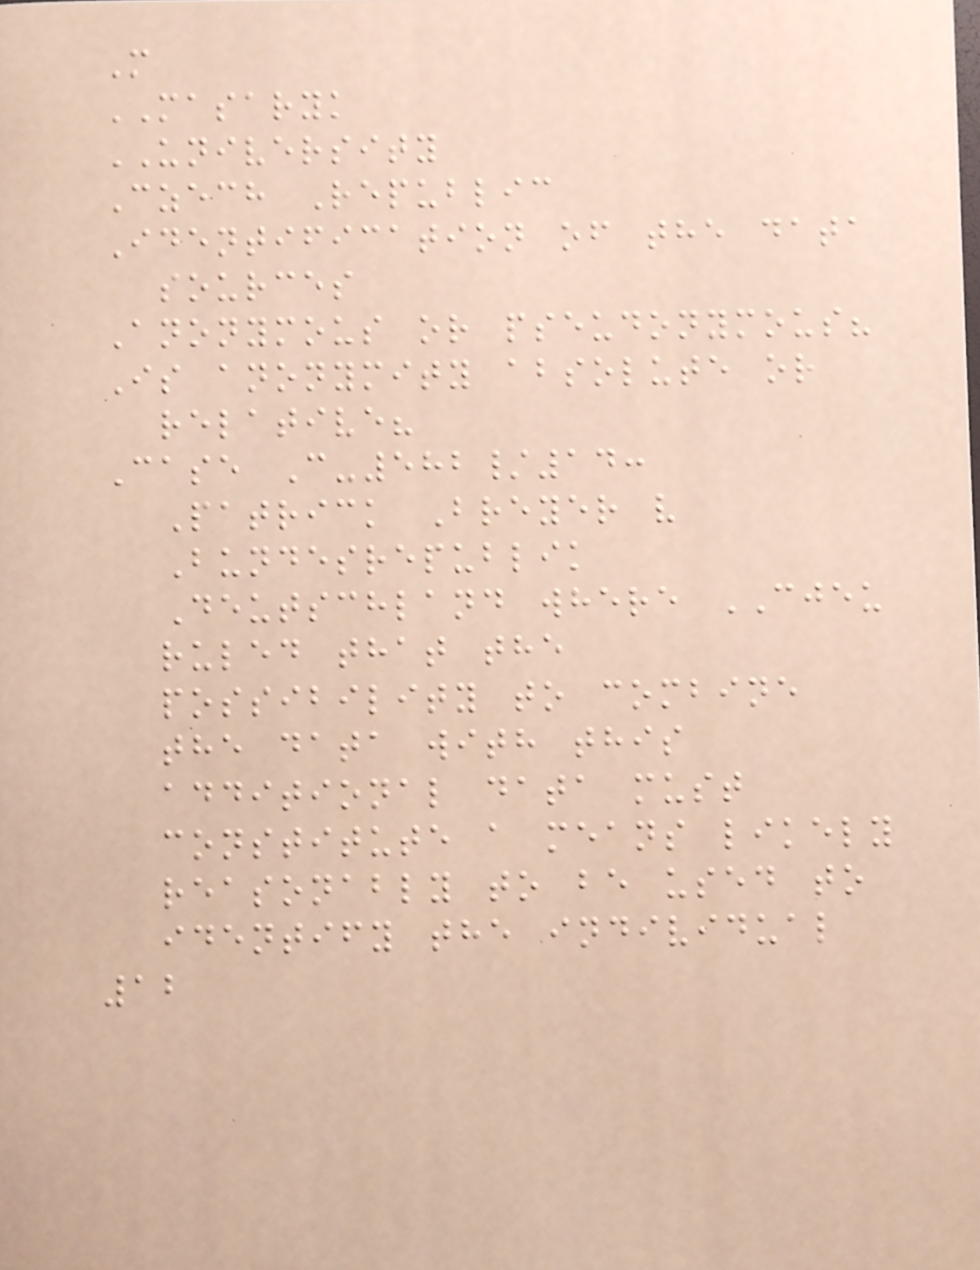M
MASARYK
UNIVERSITY
Czech Republic
Identification of the data
sources
Anonymous or pseudonymous?
Is anonymity absolute or
relative?
Case C-582/14:
Patrick Breyer v
Bundesrepublik
Deutschland where CJEU
ruled that the
possibility to combine
the data with this
additional data must
constitute a means likely
reasonably to be used to
identify the individual
12
